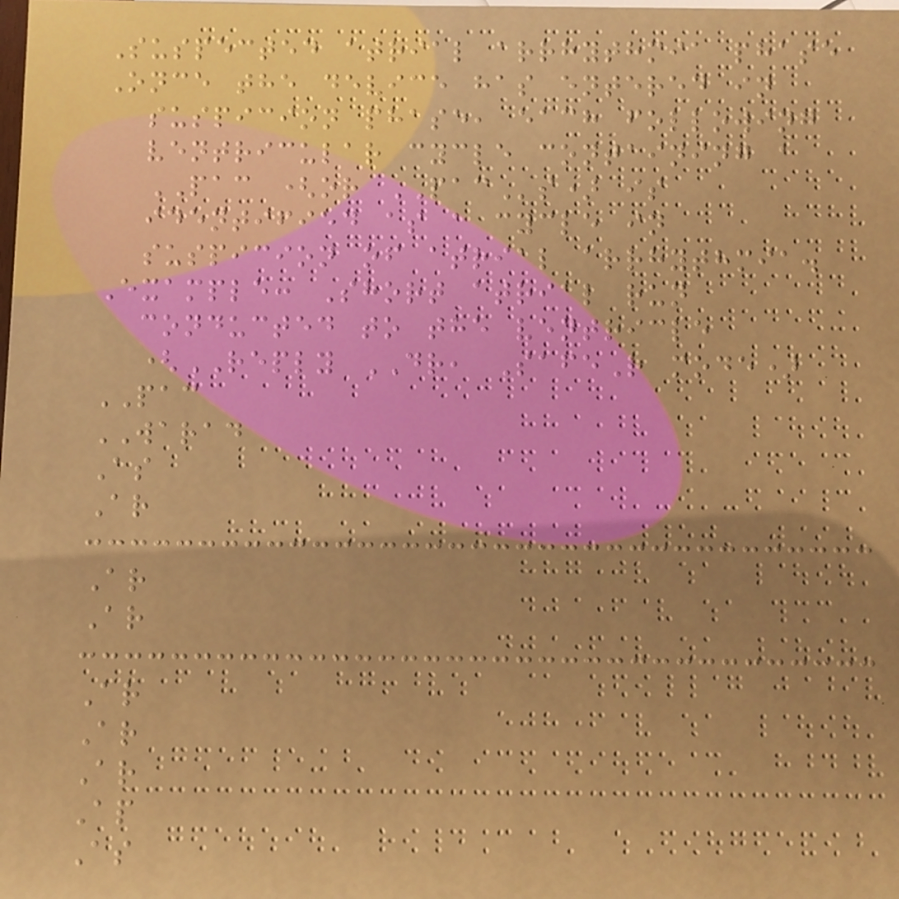Suspected atrial arrhythmia phase
Once the device has entered in
suspicion phase, each following
ventricular cycle containing a
PAC (or PACs) is
identified as a cycle in
suspicion of atrial arrhythmia.
Example: Short atrial run
conducted to the ventricle
(REPLY DR, SafeR mode)
PAC
WARAD
As
Ar
Ar
Ar
Ar
Ar
Ar
Ap
As
